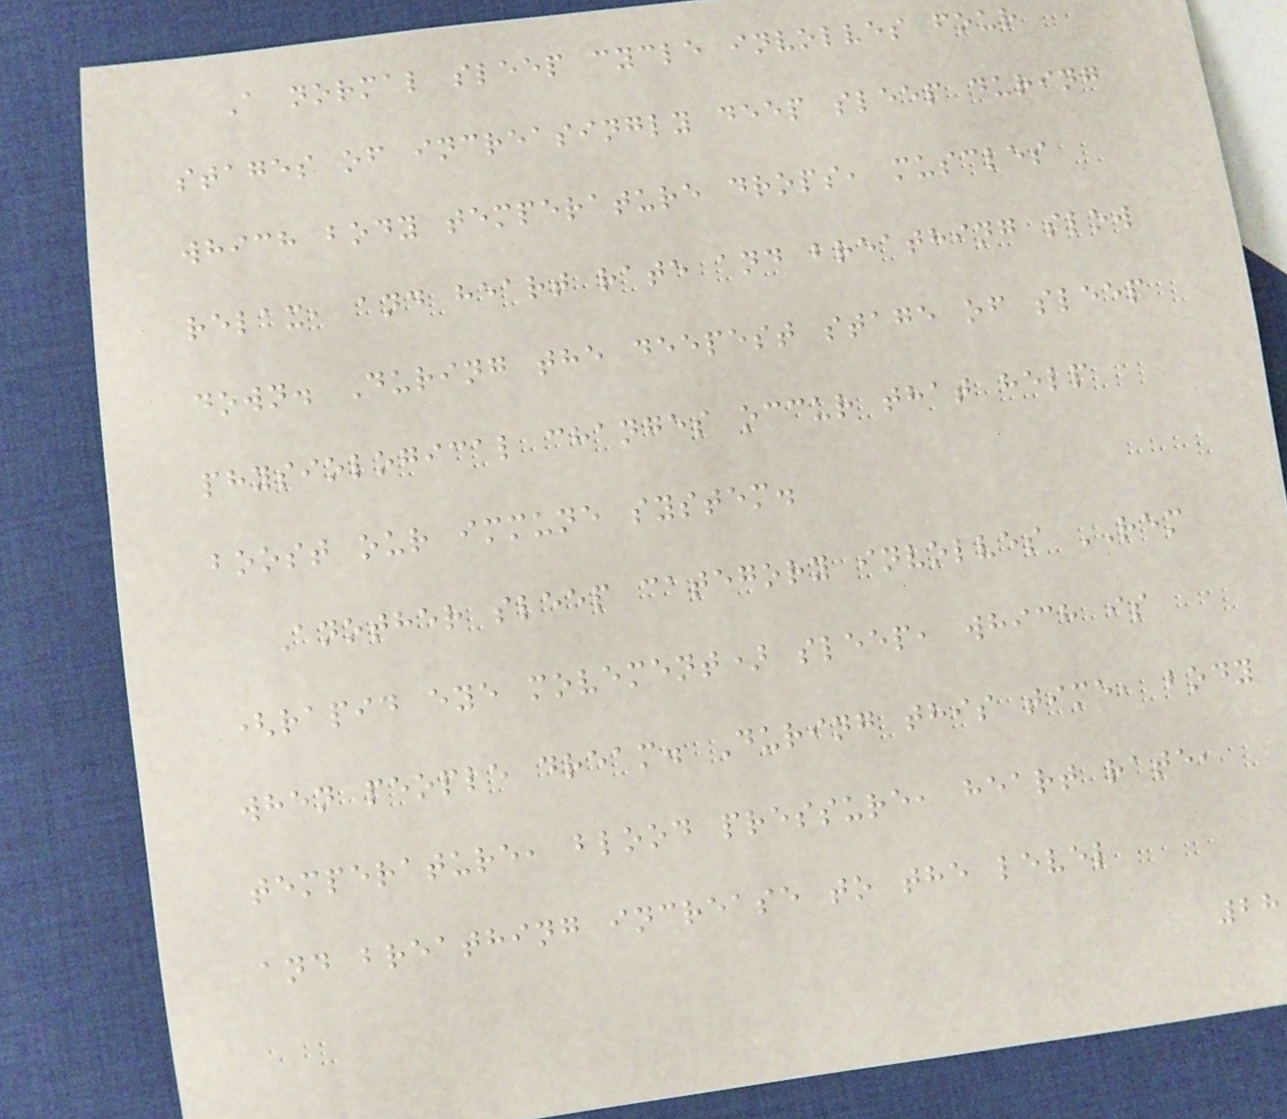A normal sleep cycle involves four
stages of increasingly deep sleep during
which body temperature drops, muscles
relax, and heart rate and breathing slow
down. During the deepest stage of sleep
physiological changes occur that help
boost our immune system.
Another sleep category involves REM
(rapid eye movement) sleep, which is
when people dream. During this time, body
temperature, blood pressure, heart rate,
and breathing increase to the level
28
